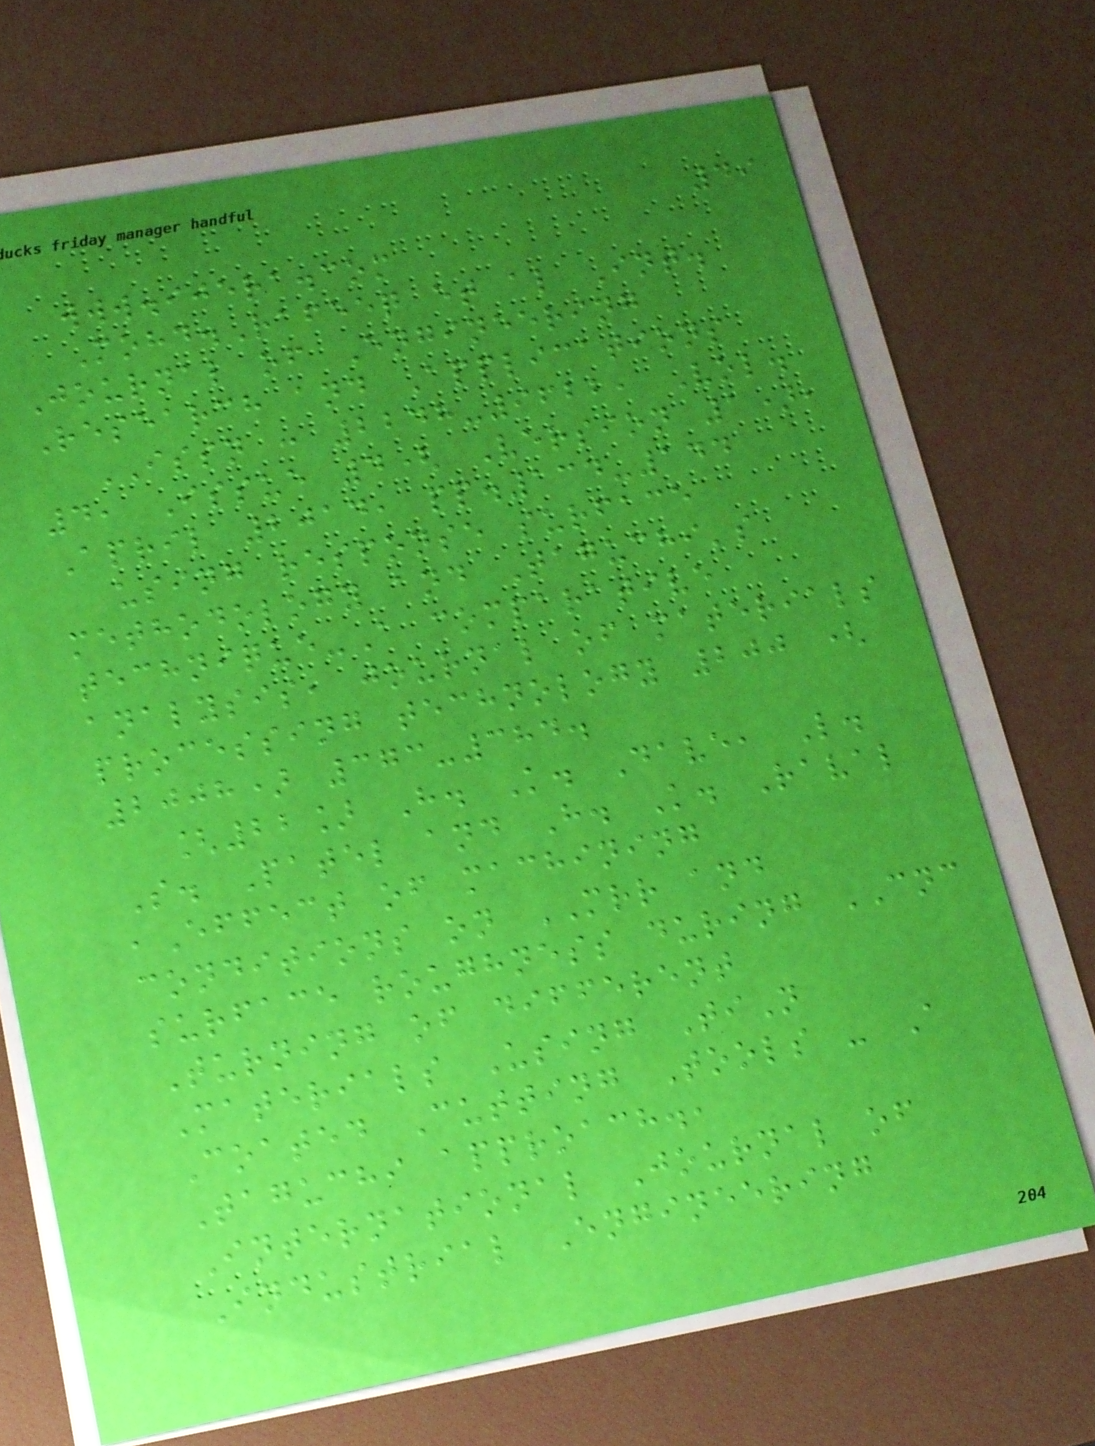49
www.ijera.com
Mohd.Rafeeq et al Int.
Journal of Engineering
Research and Applications
ISSN : 2248-9622, Vol.
4, Issue 4( Version 1),
April 2014, pp.134-144
using response surface
methodology and Taguchi's
technique-A comparative
analysis, journal of materials
processing technology 200 (
2008) 373-384.
[22] H. K. Dave, L.
S. Patel and H. K. Raval
,Effect of machining
conditions on MRR and
surface roughness during CNC
Turning of different
Materials Using TiN
Coated Cutting Tools - A
Taguchi approach.,
International Journal of
Industrial Engineering
